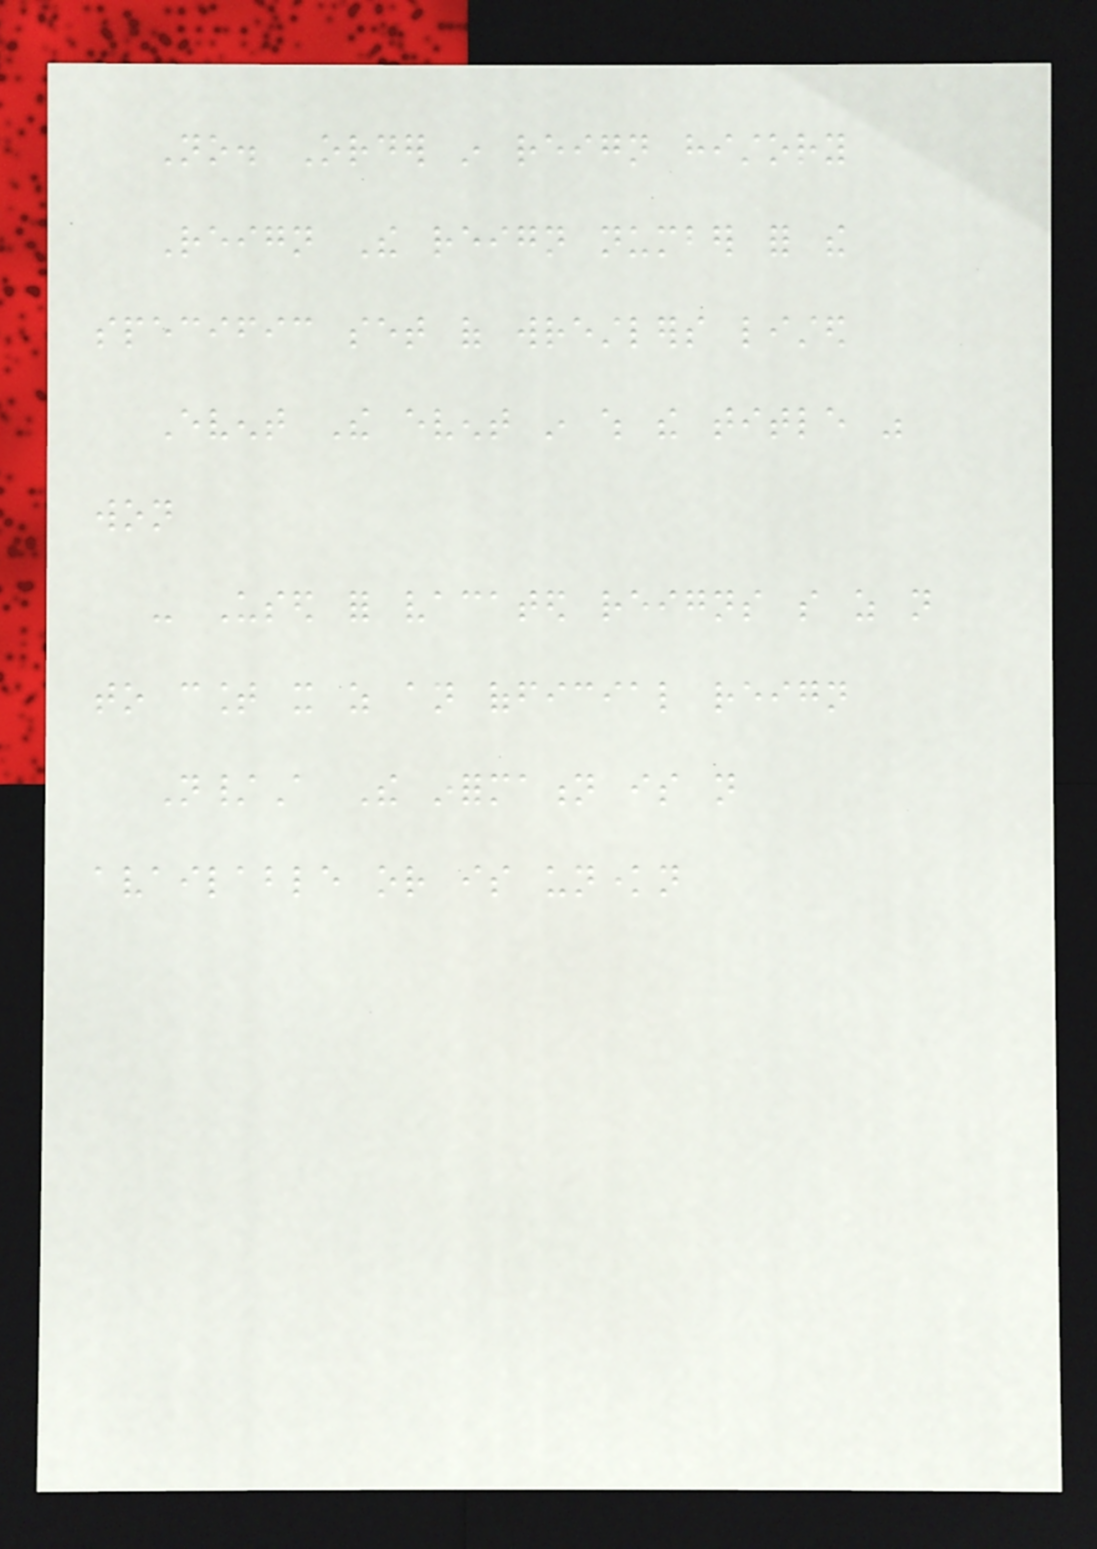No. Order in reign history
Reign The reign number for the
specific set of wrestlers listed
Event The event in which the title was
won
- Used for vacated reigns so as not
to count it as an official reign
N/A The information is not
available or is unknown
